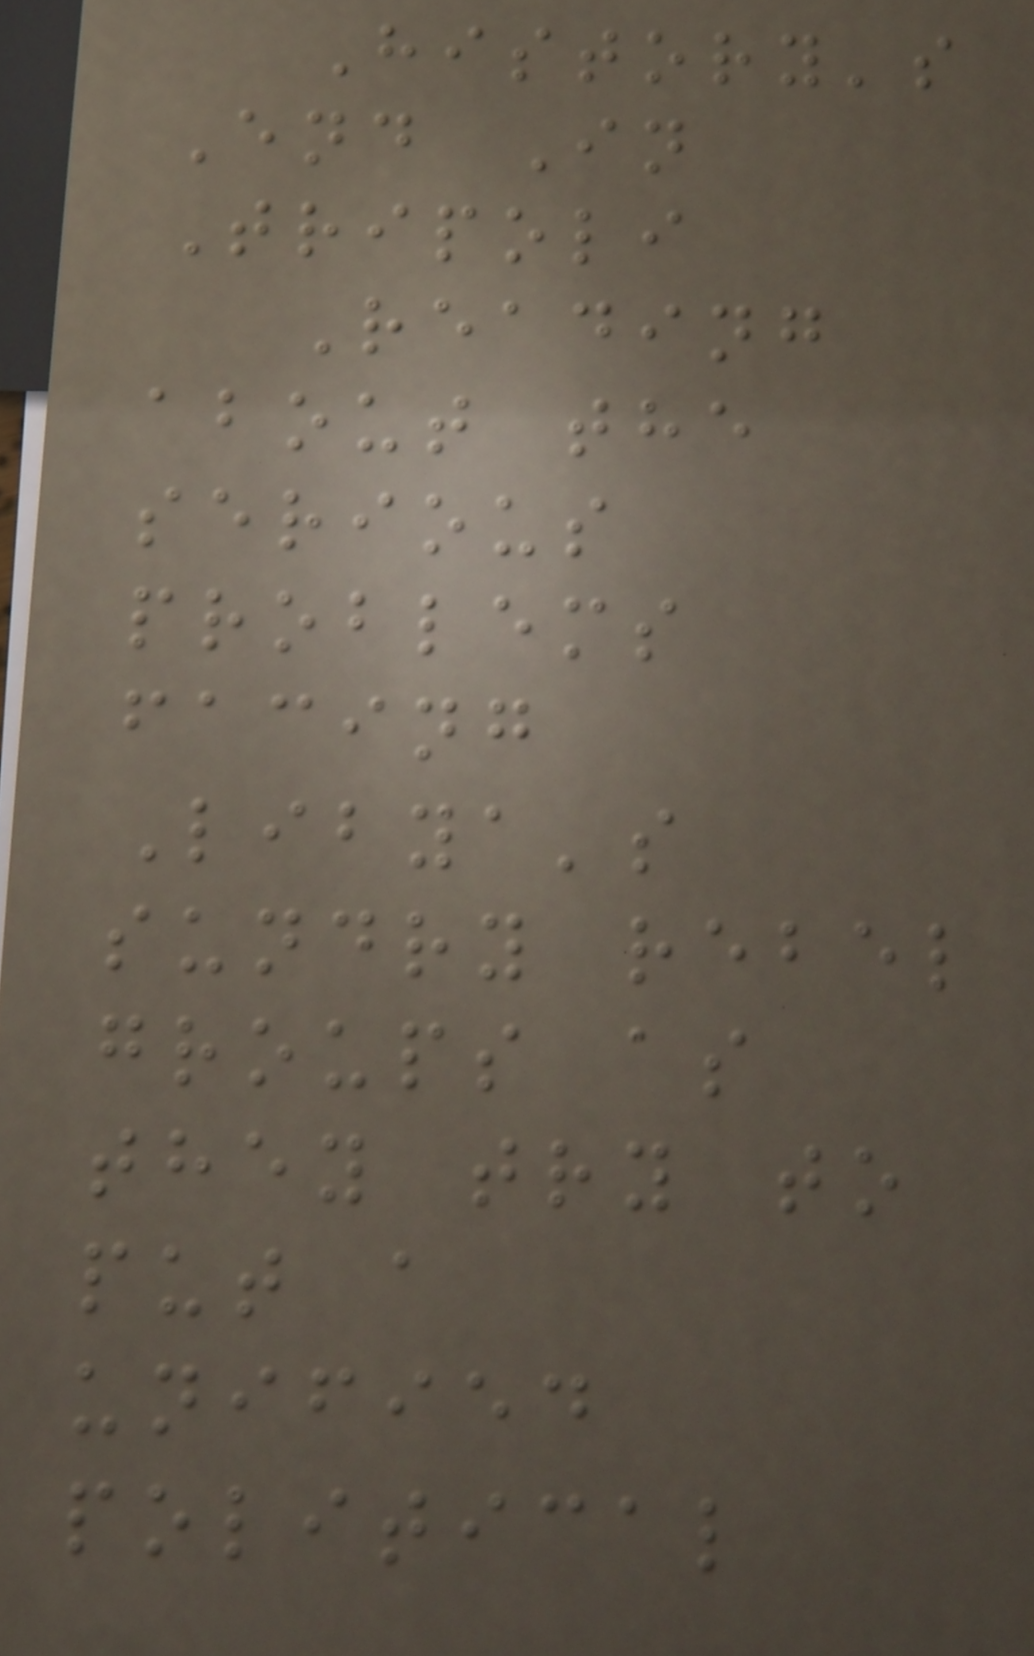History's
End In
Tripoli
Reading
about the
serious
problems
facing
Libya's
sundry rebel
groups as
they try to
put a
unified
political
